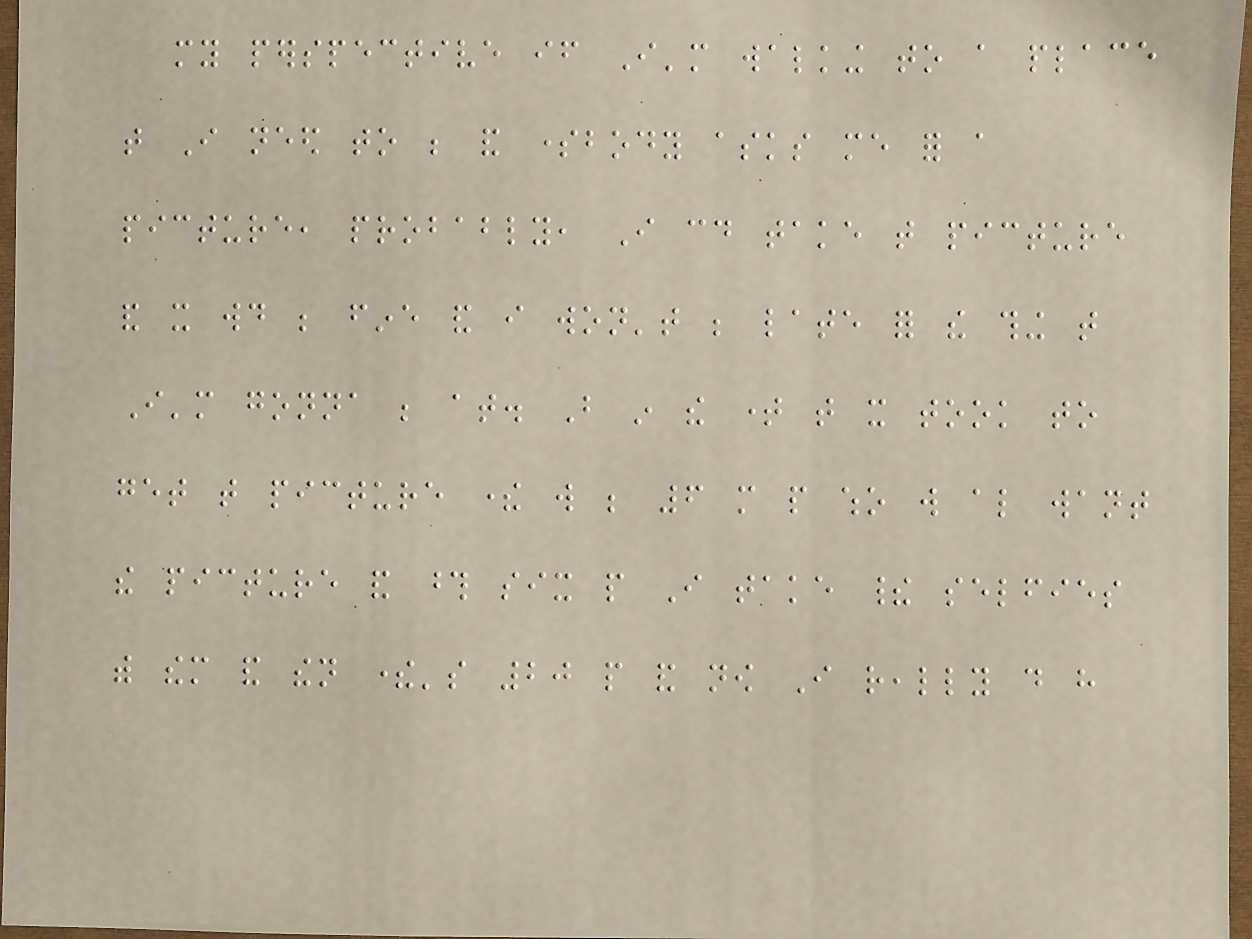my perspective if I'm walking to a place
that I need to be and somebody asks me for a
picture, probably, I could take that picture
and it would be fine and i won't be late for the thing that
I'm gonna be at. But in the time that it took to
get that picture there will be 6 more people who will also want
the picture and those six people I take their selfies
with them and then there's 20 people and now I really do have
